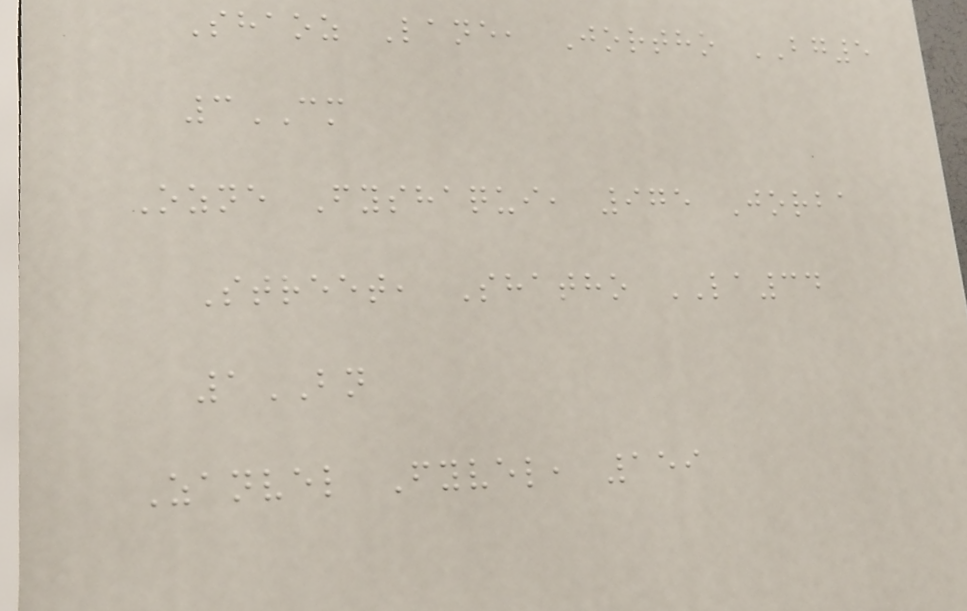Shaoz Lane, Jortho BG5
3CM
Ozne Fyshaqui, 975 Jorba
Street, Shatho LA34
1BN
Zanvel Fyvel, 159
